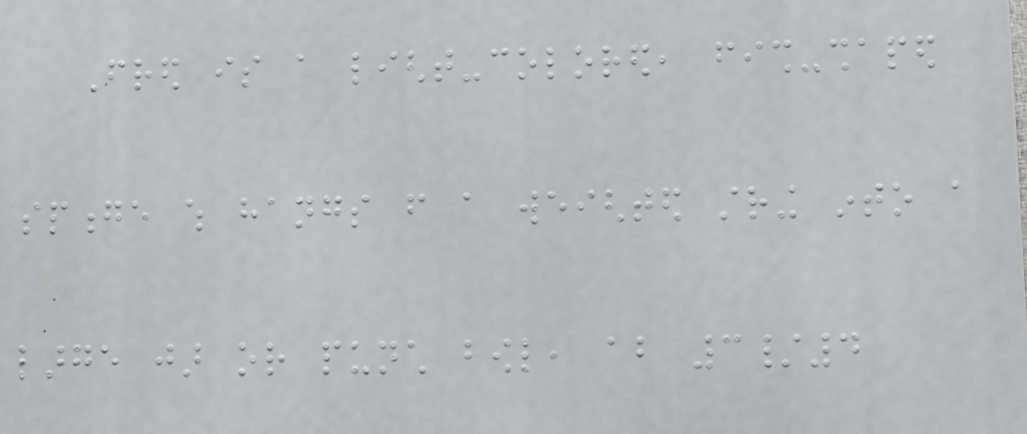Fred is a light-colored, fish-shaped
sponge which hangs from a weighted string into a
large jar or punch bowl, about 3/4
